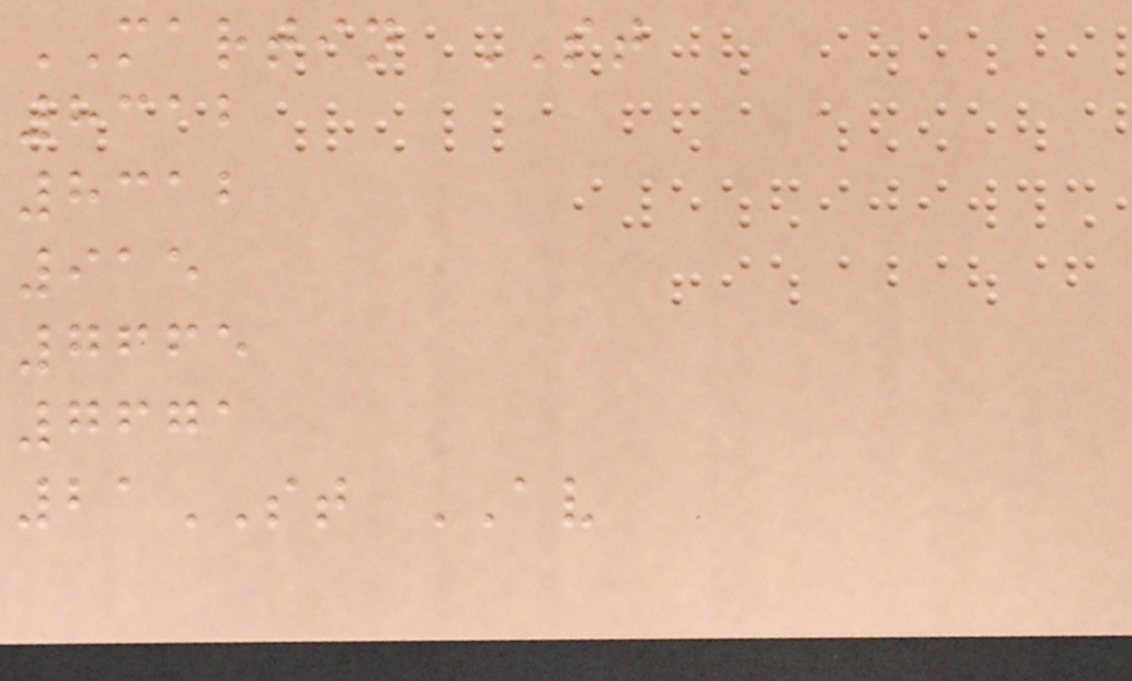MARTIN ST
8312
8312
915
7665
7671
21ST AV
